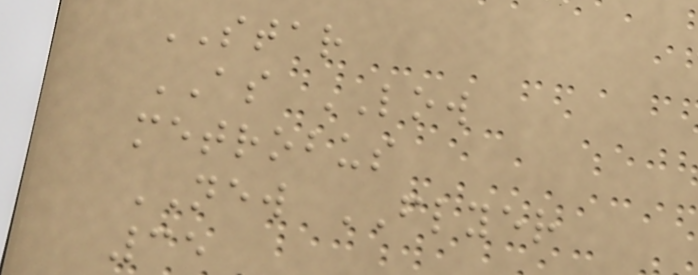STAR
AS LOW
metrobus
NEW FLYER
35
